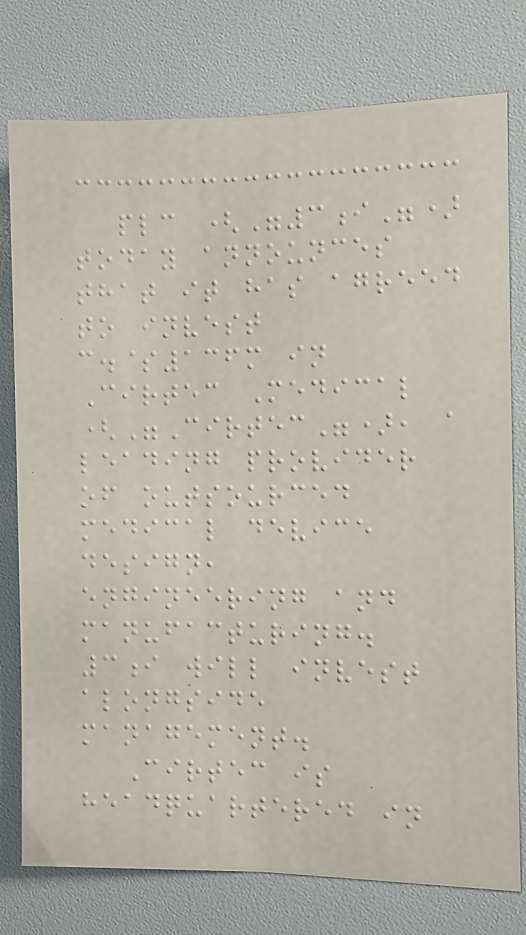plc ("3i")
today announces
that it has agreed
to invest
c.$136m in
Cirtec Medical
("Cirtec"), a
leading provider
of outsourced
medical device
design,
engineering and
manufacturing.
3i will invest
alongside
management.
Cirtec is
headquartered in
